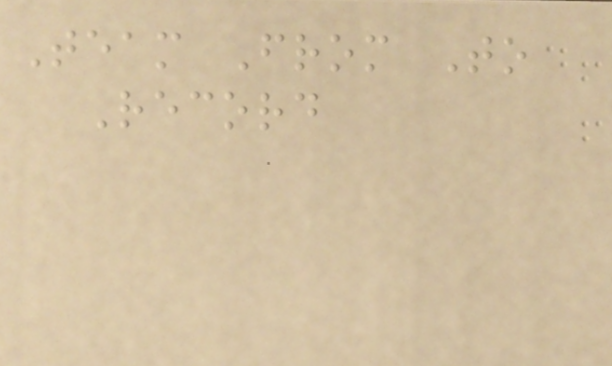Team From To
Record
